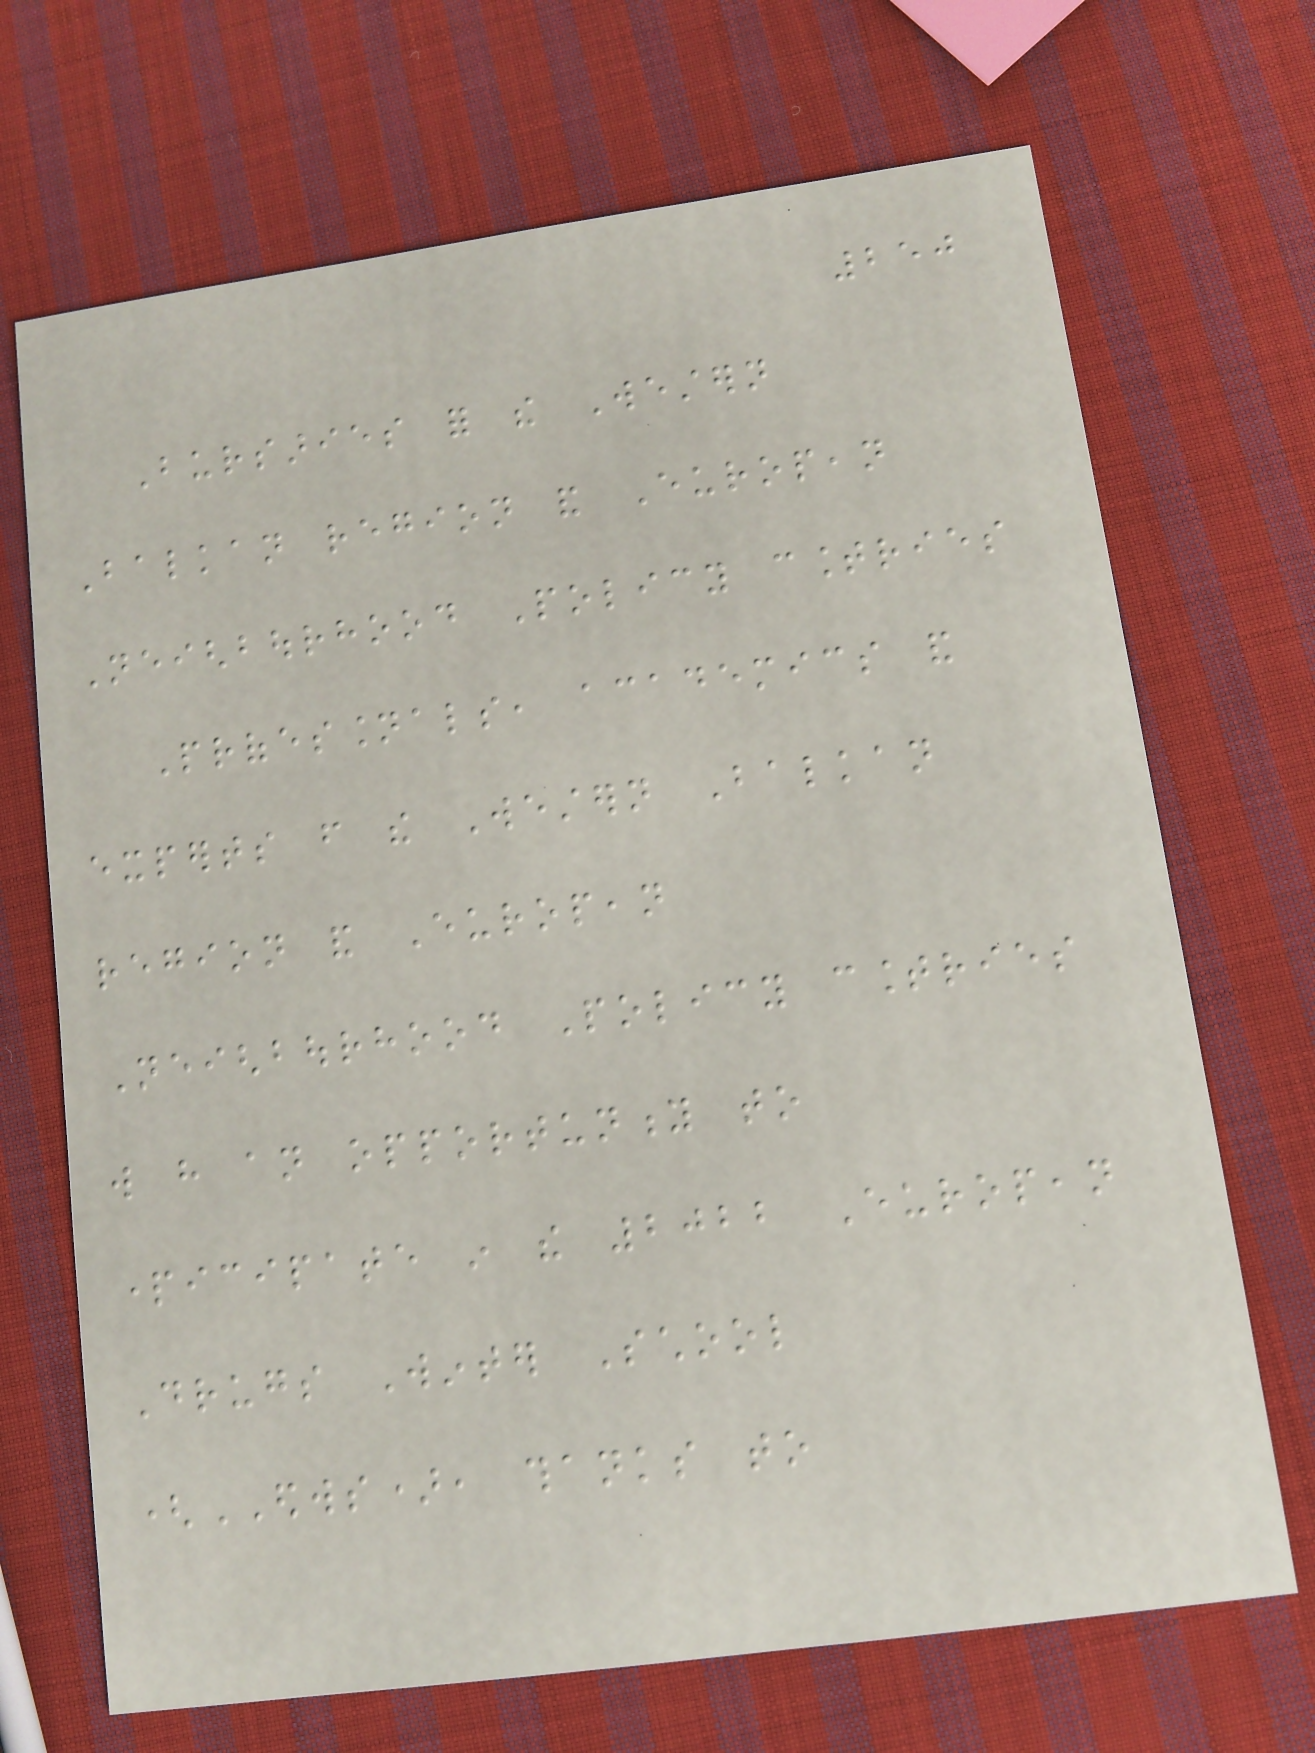250
Bursaries for the Western
Balkan region and European
Neighbourhood Policy countries
Professionals, academics and
experts from the Western Balkan
region and European
Neighbourhood Policy countries
will have an opportunity to
participate in the 2022 European
Drugs Winter School
(EDWS), thanks to
